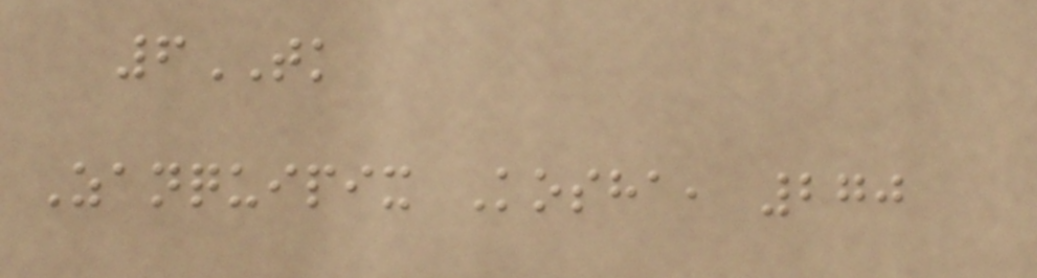6TK
Zanquipix Kosha, 270
